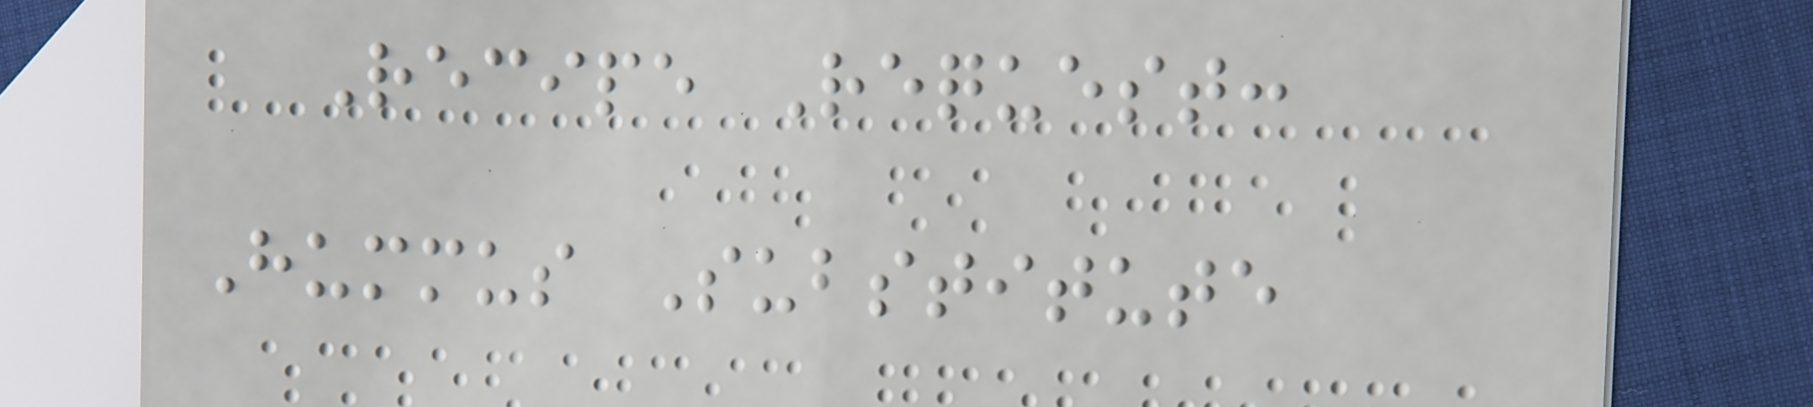Recipe Request:
Hummus Substitute
